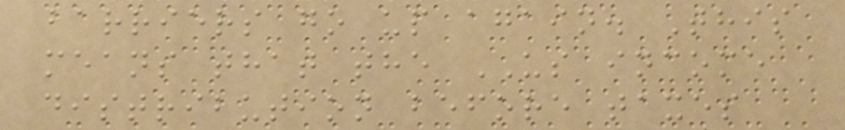barriers go up again. This
means that the US income
distribution before taxes
